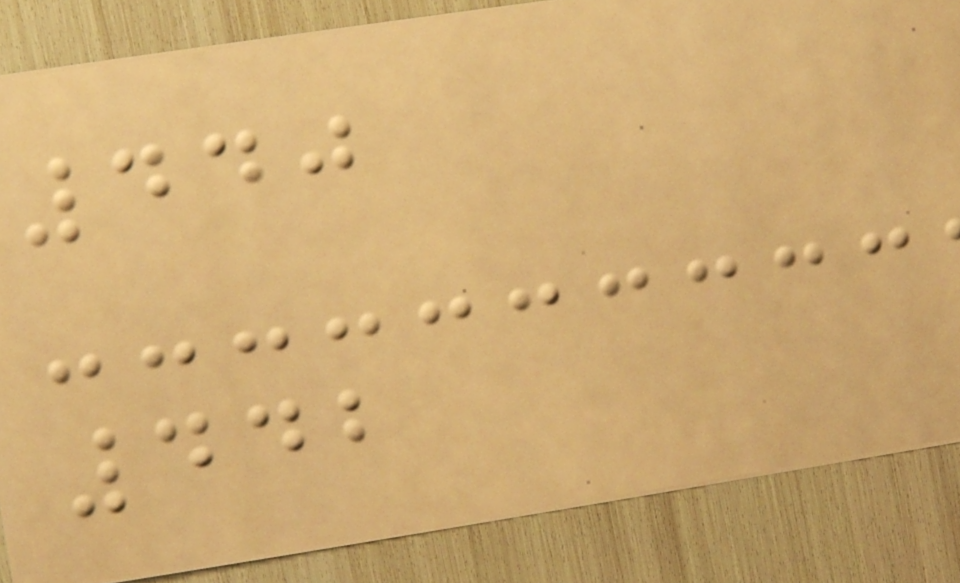440
442
